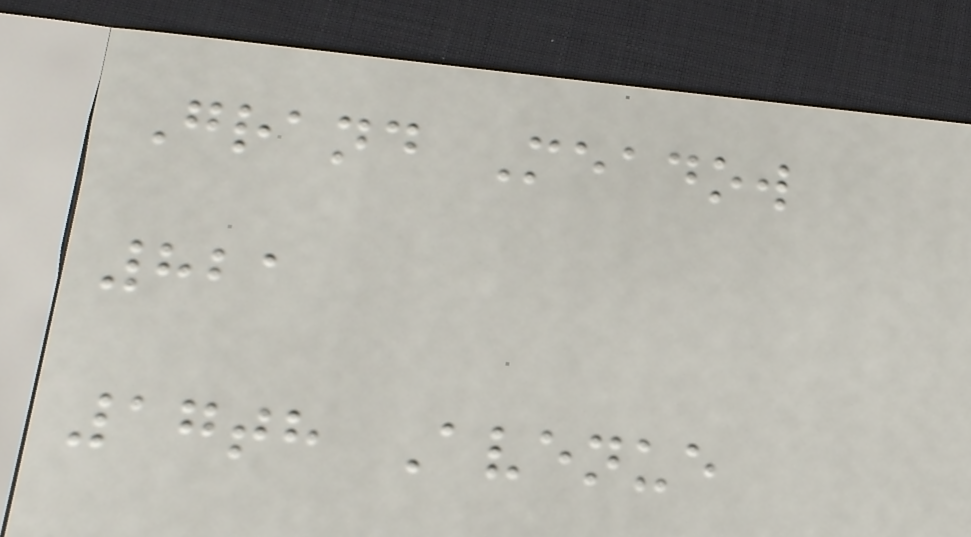Grand Meadow
821
17th Avenue
